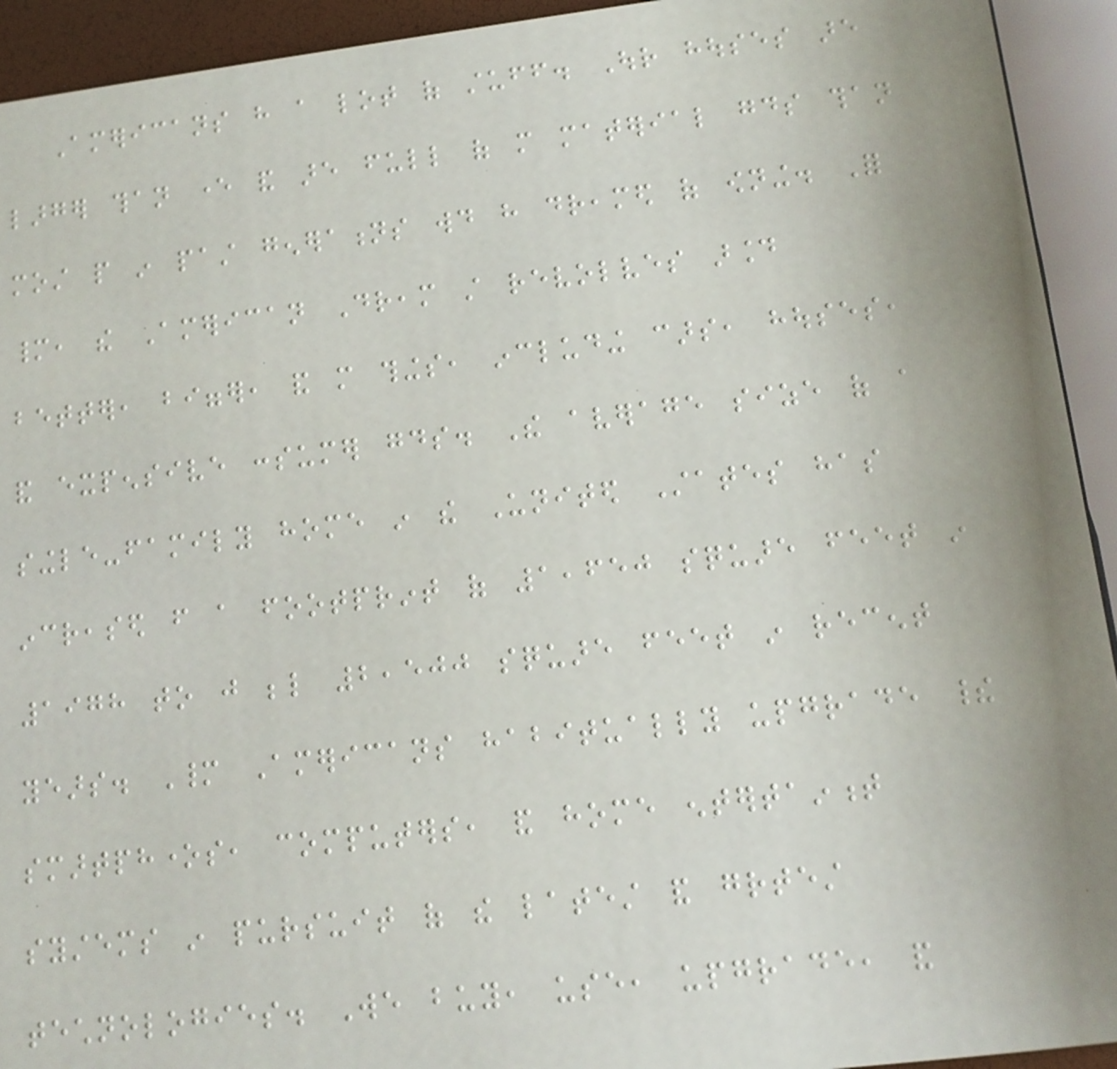Americans have a lot of stuff. Our houses are
larger than ever and are full of more material goods than
most people in past generations would have dreamed of owning. For
many, the American Dream still revolves around
better, bigger, and more things, including cars, houses,
and expensive consumer goods. The average size of a
single-family home in the United States has
increased from a footprint of 1,650 square feet in
1978 to just below 2,500 square feet in recent
years. Many Americans habitually upgrade their
smartphones, computers, and home entertainment
systems in pursuit of the latest and greatest
technologies. We buy, use, upgrade, and
